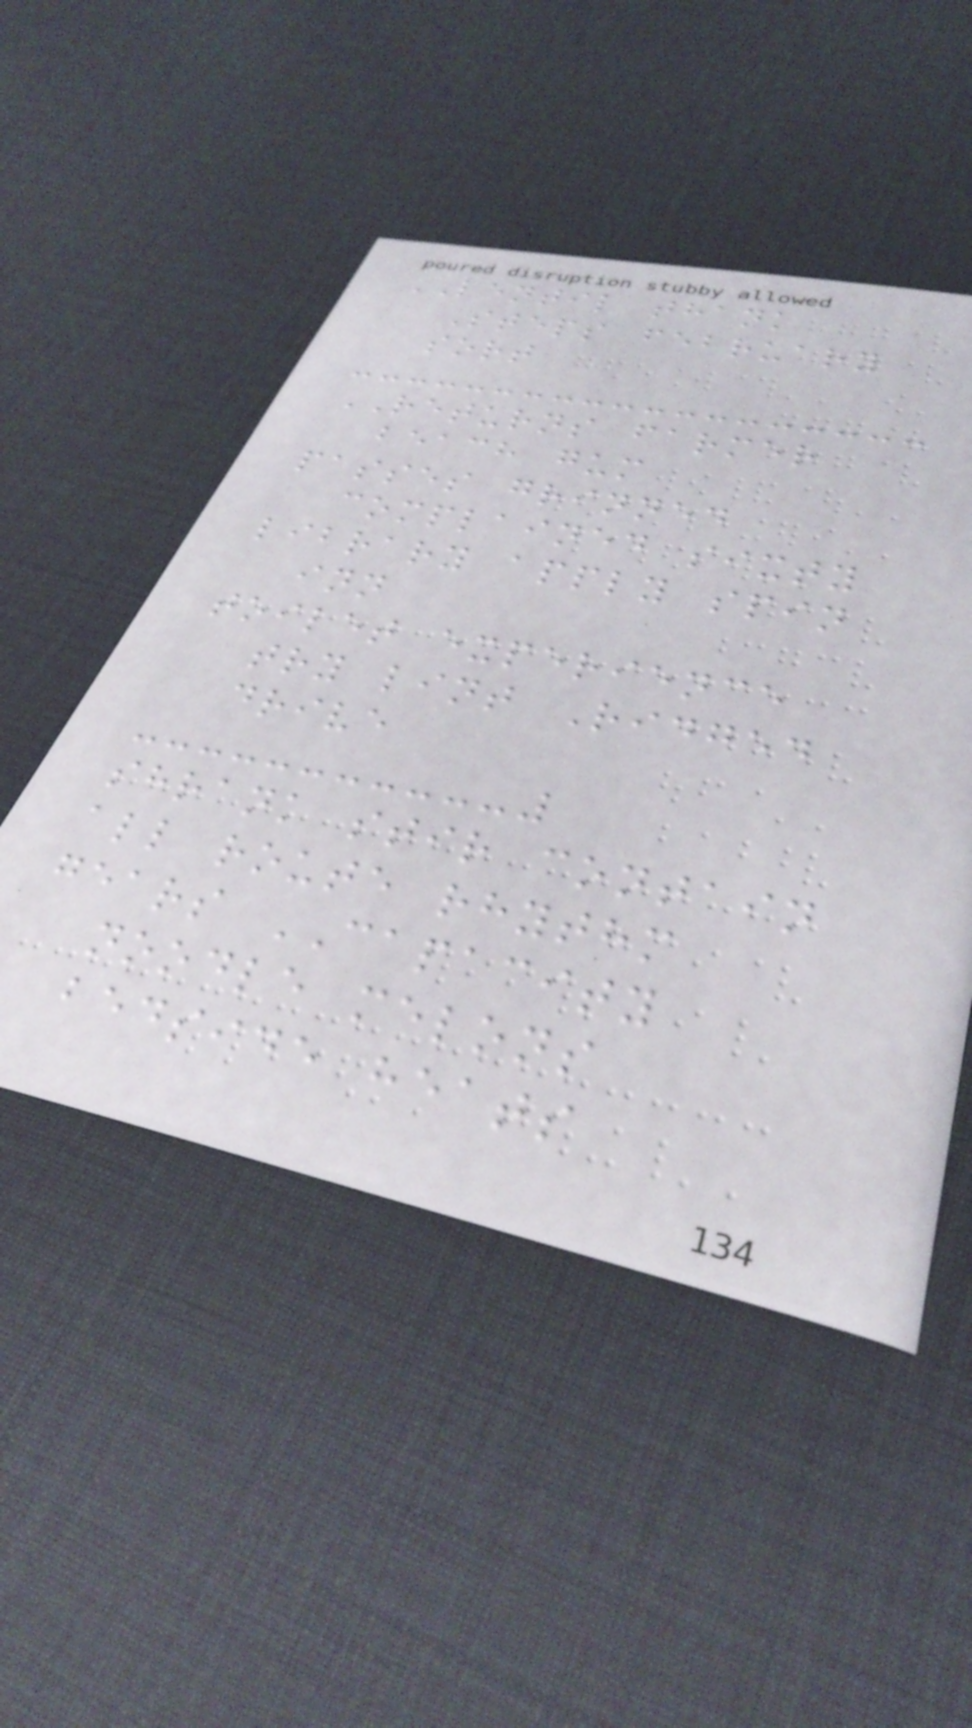LENTIL thank
Steps february
sort
RETURNS farmer
beach gum
passes grinned
complained sixty
library apply spin
inn
toilet experience
try lint Ridged
drive
shrank stir contain
all route rhythm
gears CAPACITY
noodle melons
bedside heats
